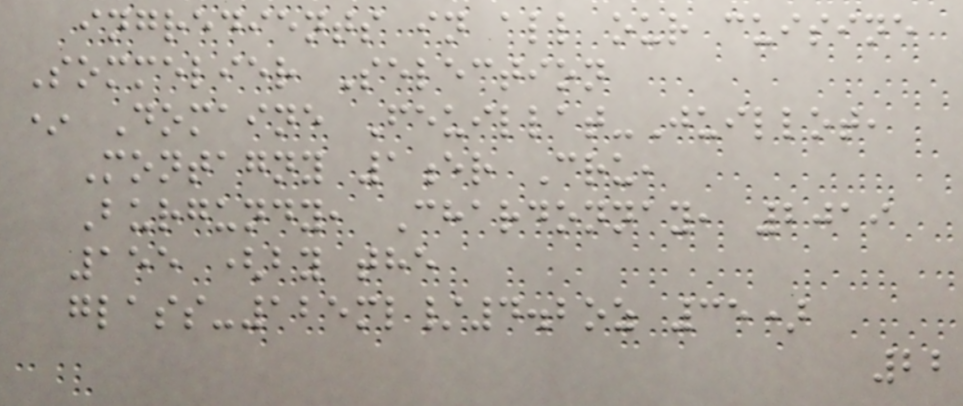ingredients in all our cuisine
Sommelier Selection
* Domaine Feuillat-Juillot,
Montagny 1er Cru,
Burgundy, Chardonnay, 2019
155 (by the
glass-125ml/4.2oz 35)
22
